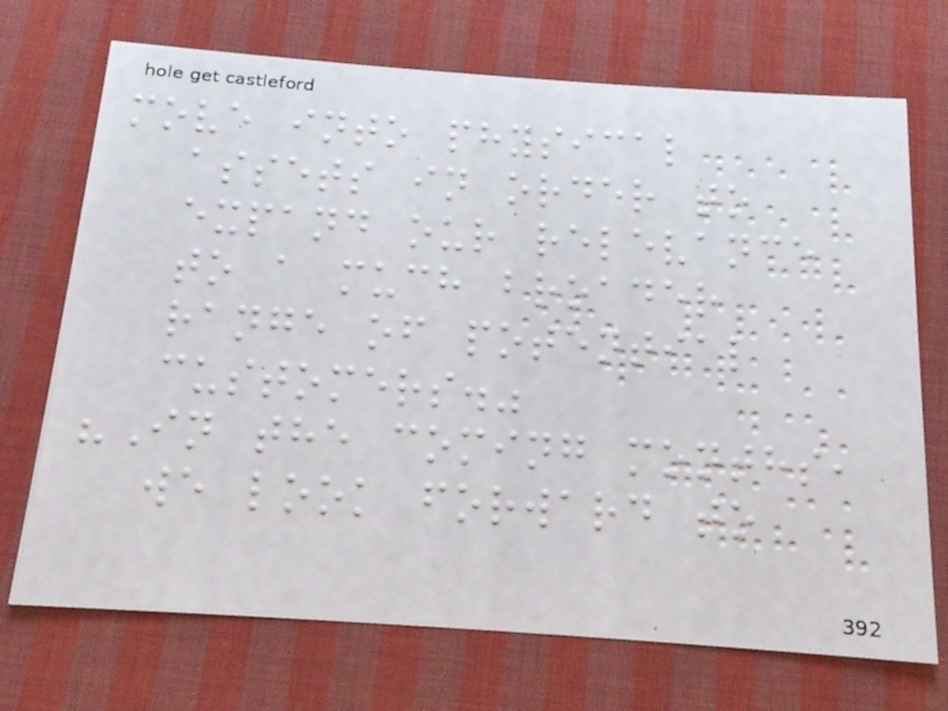move into physical
assets in order to
expand our relevance
to a much broader
range of potential
customers."
"In the coming months,
we look forward to
